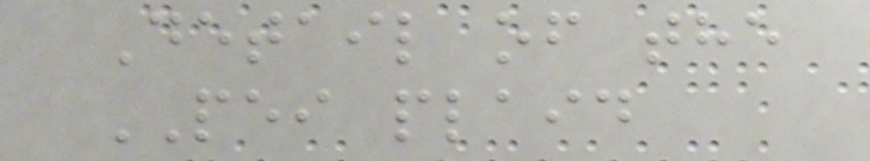Detail of the
PEI plaid
